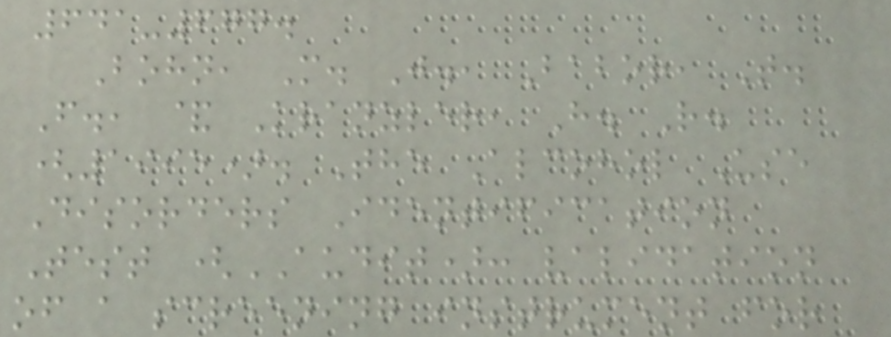641-677.
Bohn, M. J., Babor, T.
F., & Kranzler, H. R.
(1995). The Alcohol Use
Disorders Identification
Test (AUDIT): validation
of a screening instrument for
